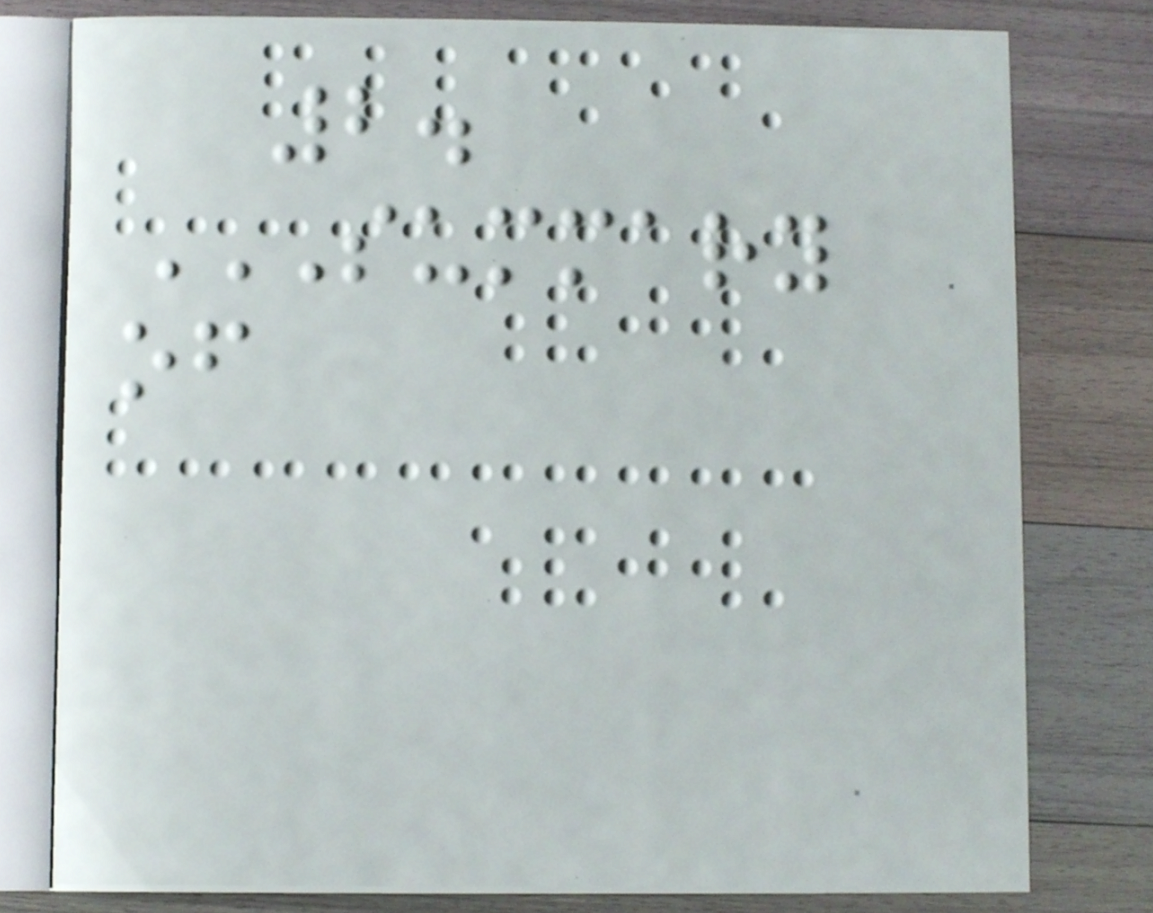2.
SUMMARY
OF
